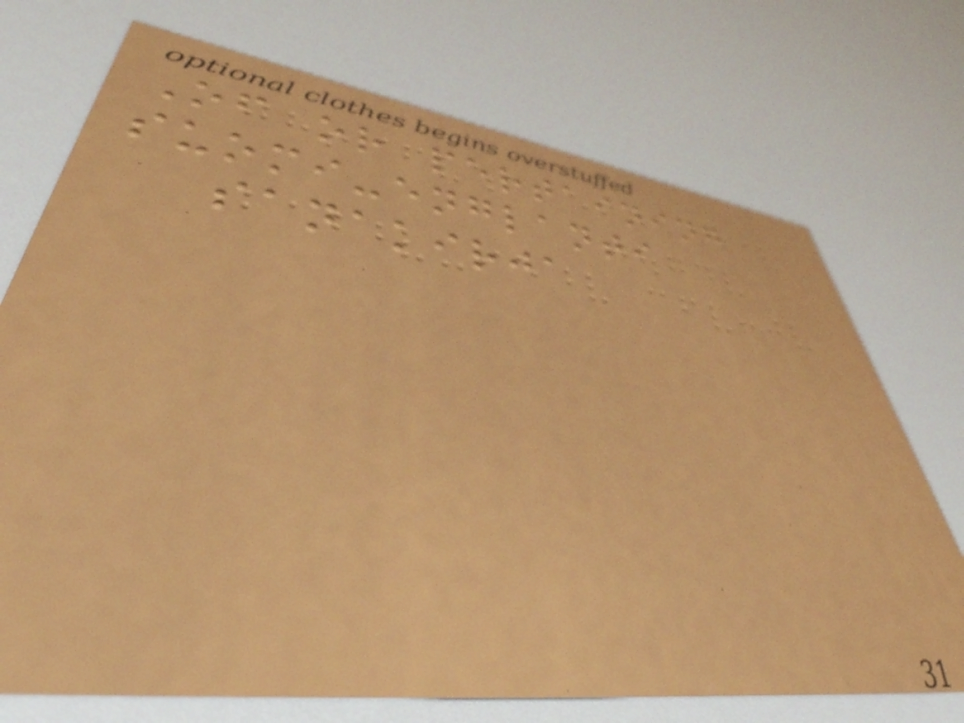Of or pertaining
suomi-englanti
sanakirja
